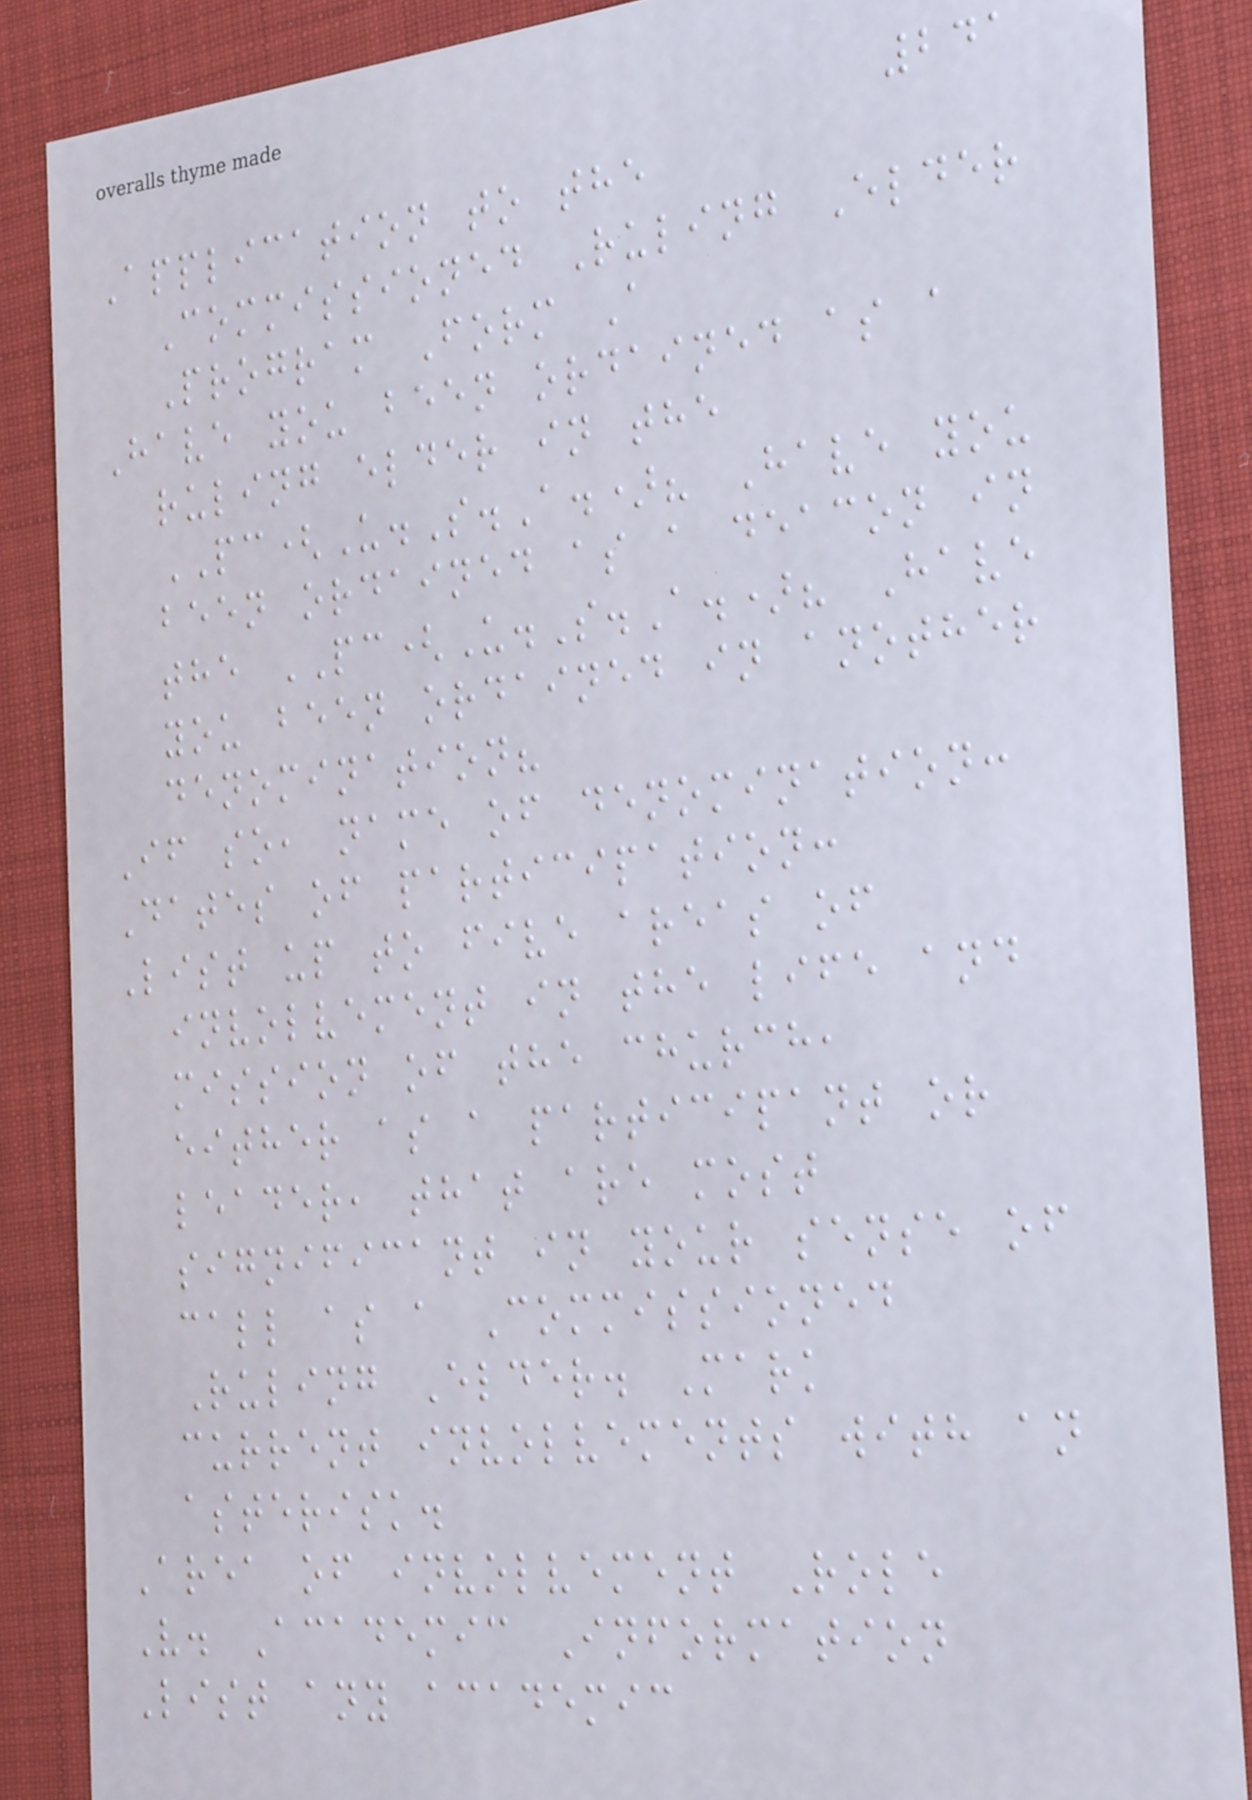241
Application to the
Commissioned Ruling Elder
Program Form A
Have you been ordained as a
ruling elder in the
PC(U.S.A.)? Have you
been ordained as a deacon in
the PC(U.S.A.)? Have
you been ordained in another
denomination?
If so, name of denomination:
Dates of participation:
List up to five areas of
involvement in the life and
mission of the church,
either as a participant or
leader, that are most
significant in your sense of
call as a Commissioned
Ruling Elder. Mark
current involvements with an
asterisk.
Area of involvement Role
V. Academic Information
List any academic
